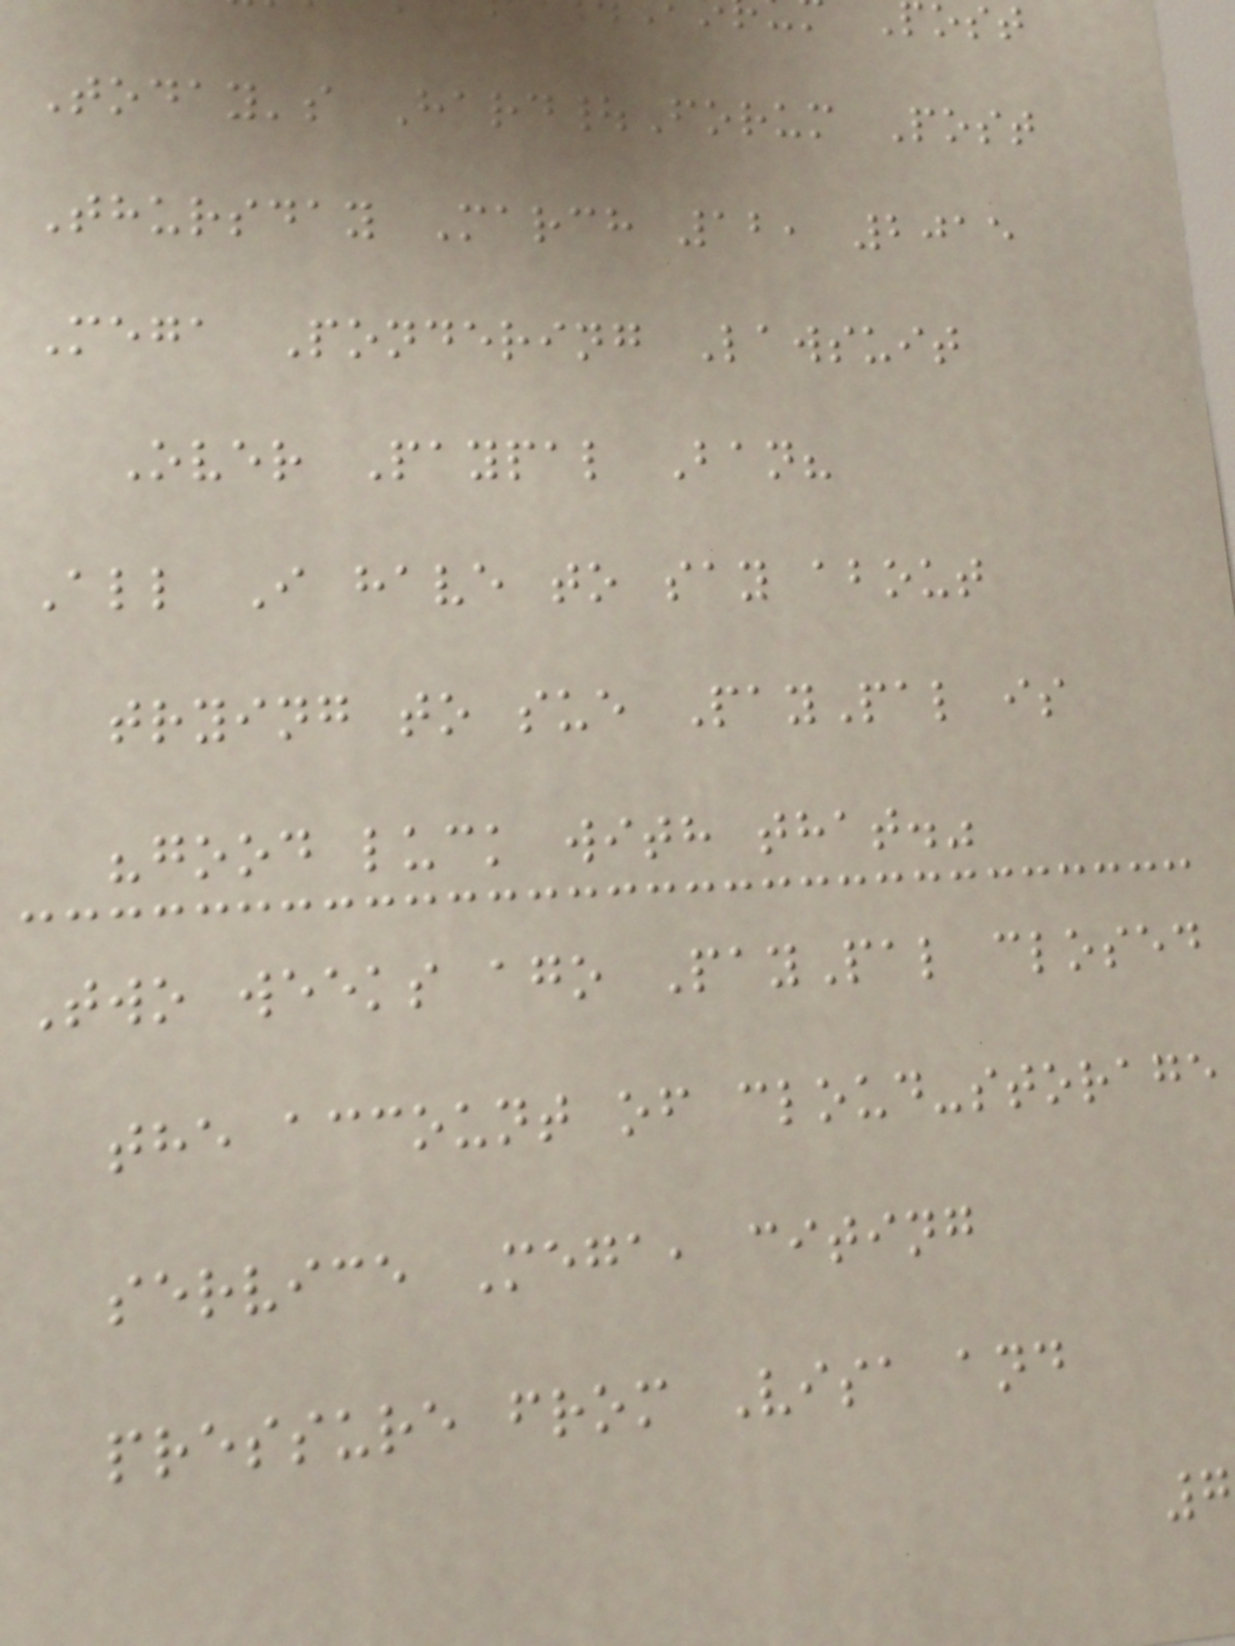Today's Hard|Forum Post
Thursday March 12, 2015
Mega Pondering Lawsuit
Over Paypal Ban?
All I have to say about
trying to sue PayPal is
"good luck with that."
Two weeks ago PayPal closed
the account of cloud-storage
service Mega, citing
pressure from Visa and
